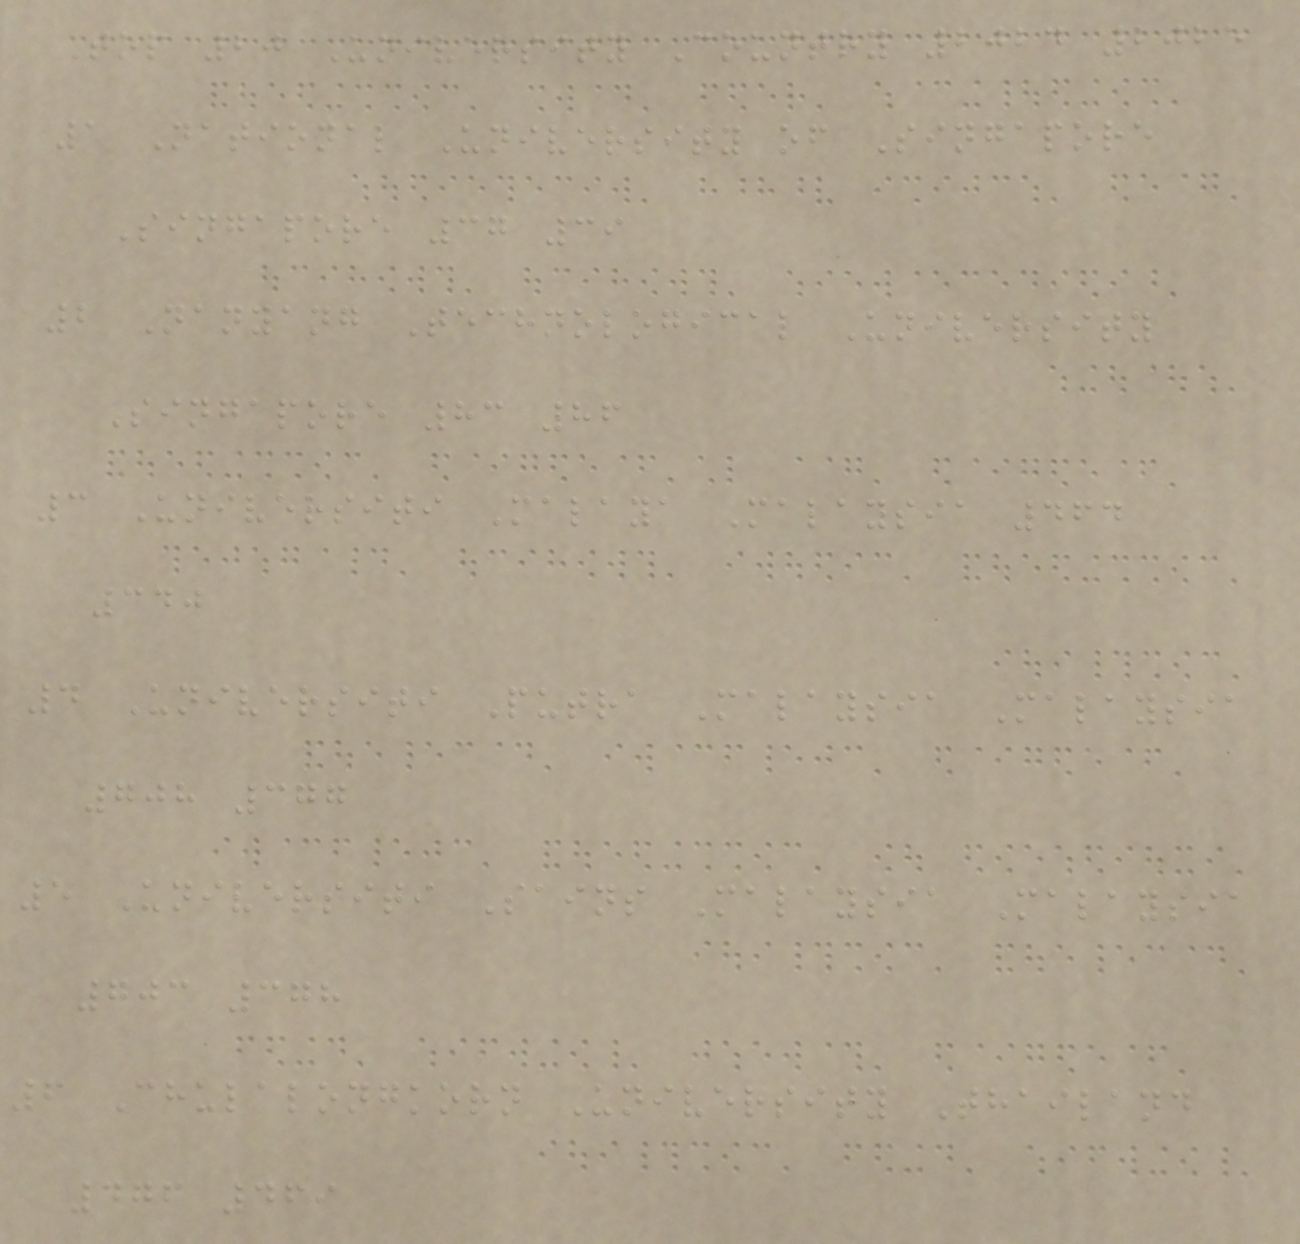Top 20 University Country 2024 2025
1 National University of Singapore
Singapore 37 39
2 Nanyang Technological University
Singapore 83 86
3 Universiti Malaya Malaysia 464
340
4 Universiti Putra Malaysia Malaysia
708 377
5 Universiti Sains Malaysia Malaysia
703 378
6 Chulalongkorn University Thailand
476 469
